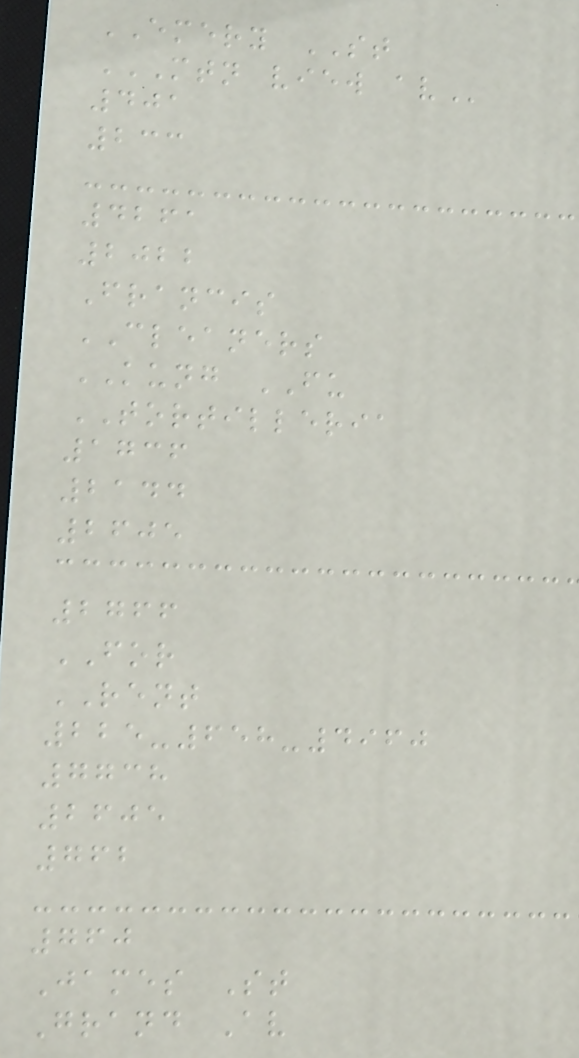EMERY ST
MTN VIEW AV
401
233
4261
2022
Francis
CLEANERS
KUNG FU
TORTILLERIA
1736
2144
2605
2766
FOR
RENT
225-658-4960
7738
2605
762
760
James St
Grand Av
